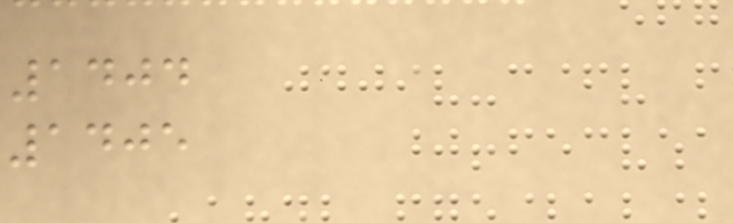1404
1405
